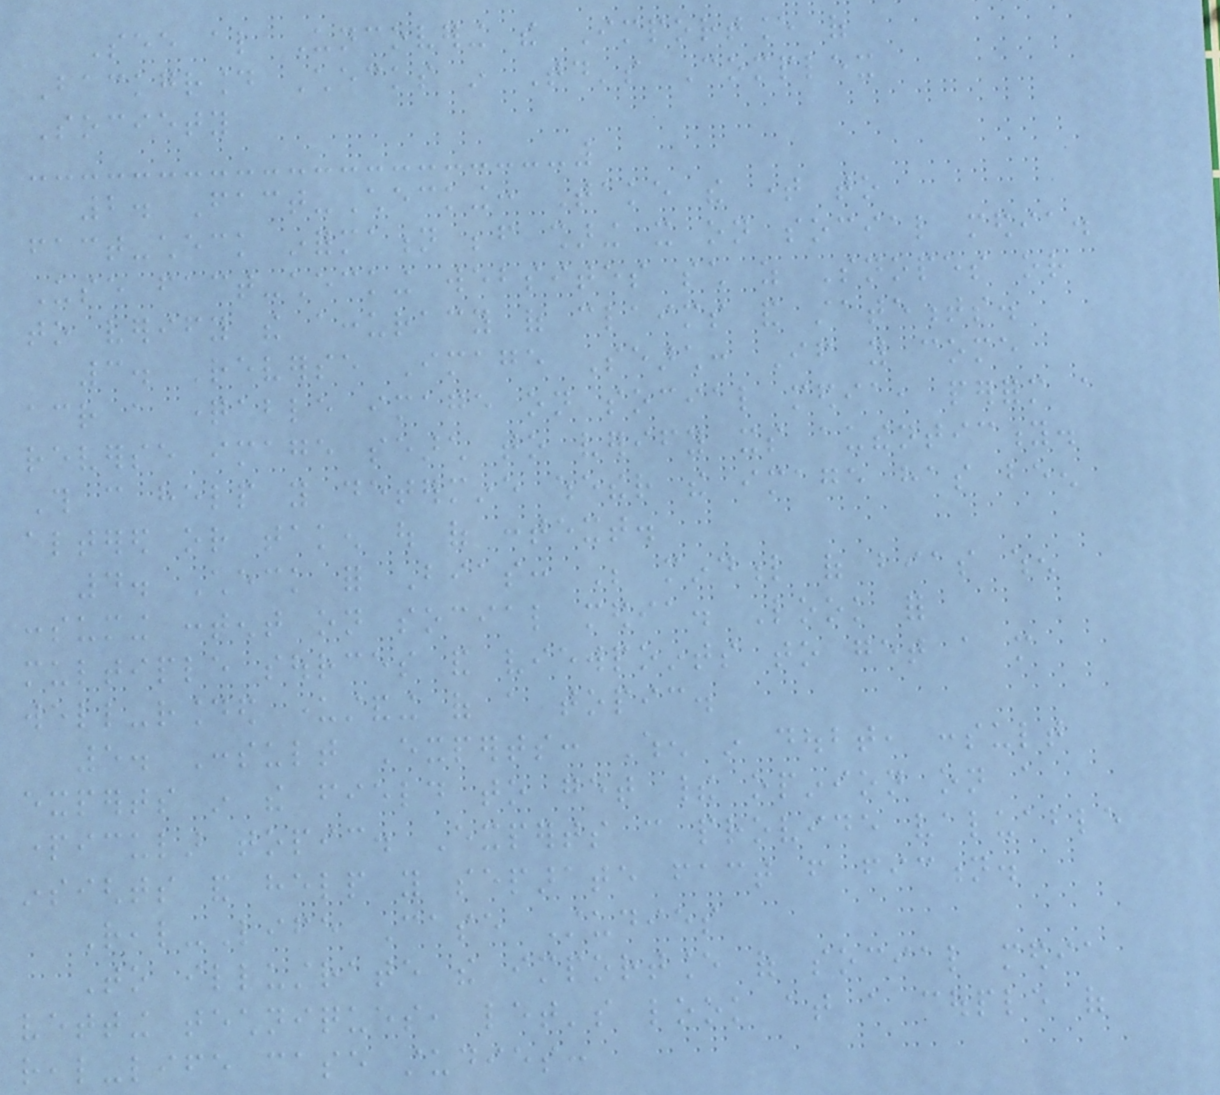See also Uncovering the Importance of
Background Checks in Today's Complex
Society
2. Fact-Checking: Take the time to
fact-check information before sharing it on social media.
Use fact-checking websites such as Snopes or
to verify the accuracy of claims and statements.
3. Reverse Image Search: If you come
across a questionable image on social media, perform a
reverse image search to verify its authenticity.
This can help you determine whether the image has been
altered or taken out of context.
4. Check for Bias: Be mindful of bias when
consuming content on social media. Look for
multiple sources and viewpoints to get a more
well-rounded understanding of a topic.
5. Consult Experts: When in doubt, consult
experts in the field to get their opinion on a
particular topic. Experts can provide valuable
insights and help you separate fact from fiction.
Real-Life Case Studies
To illustrate the importance of social media
vetting techniques, let's look at a couple of
real-life case studies:
